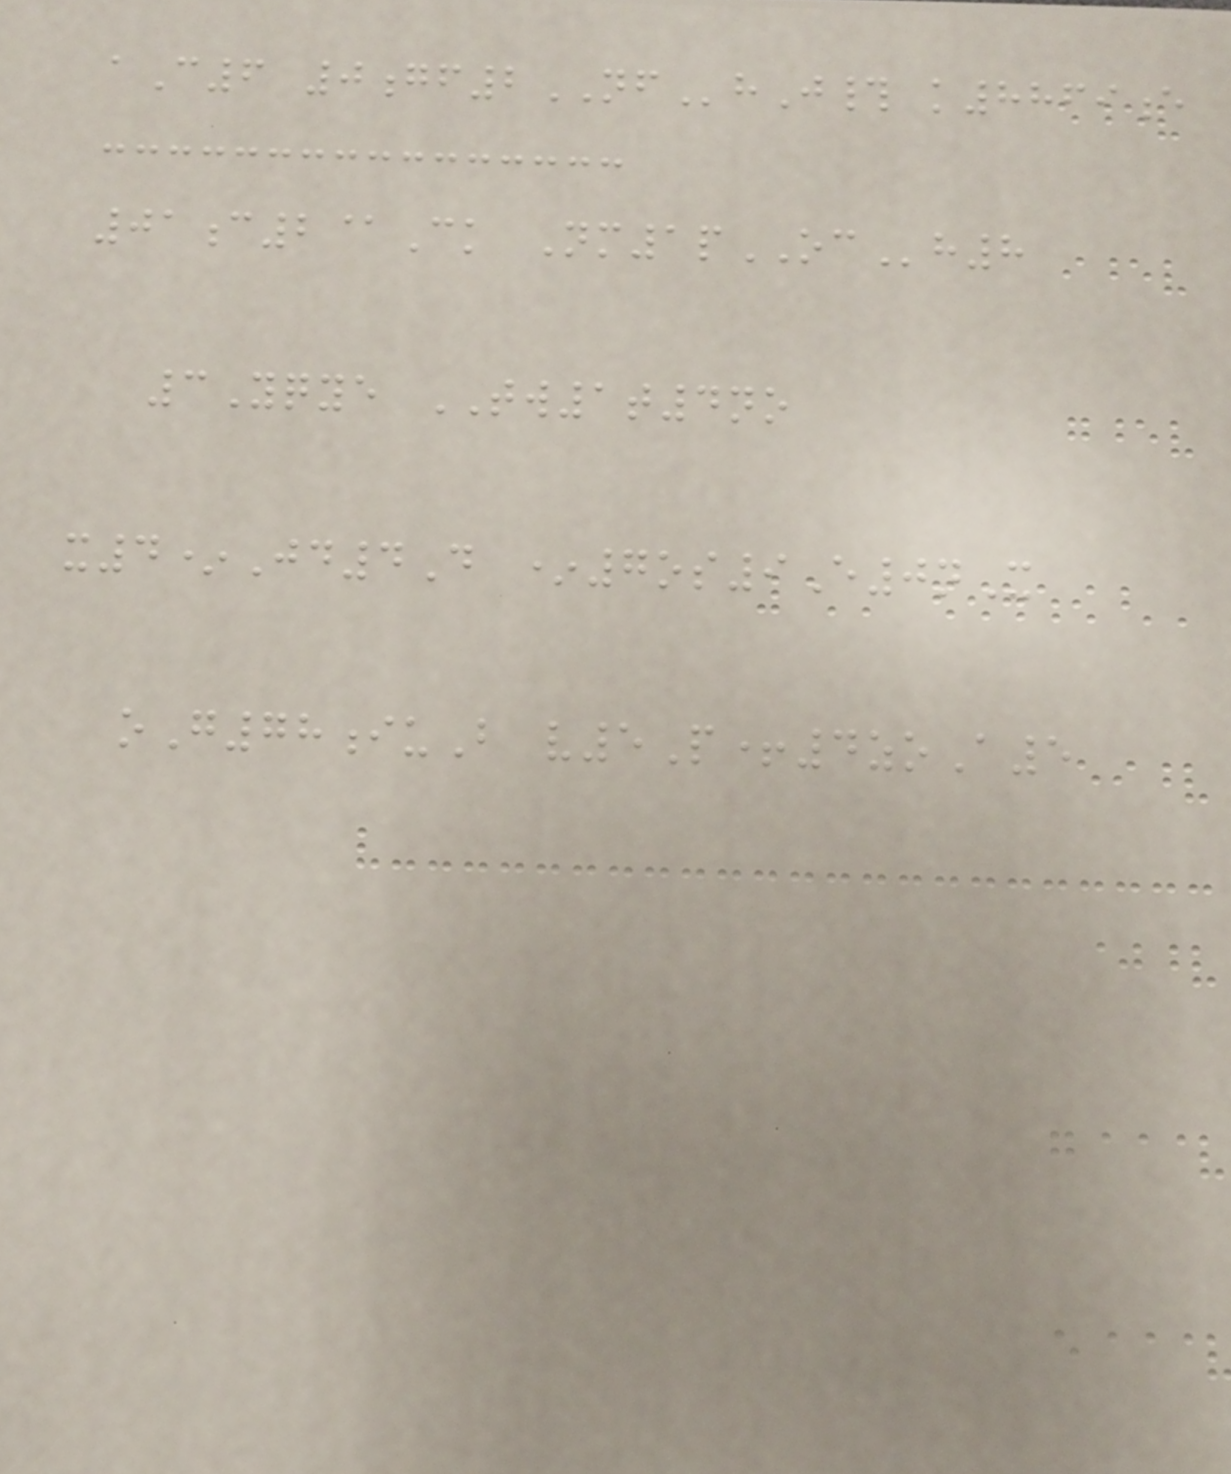aC6 0gf2NFhJ# k8869e
01c2@Ck Nm1pOCh8
3Yqye TW1t4no
x4*Jd4D *7os9E0nX
oG78iuB v5P+4zoA5
